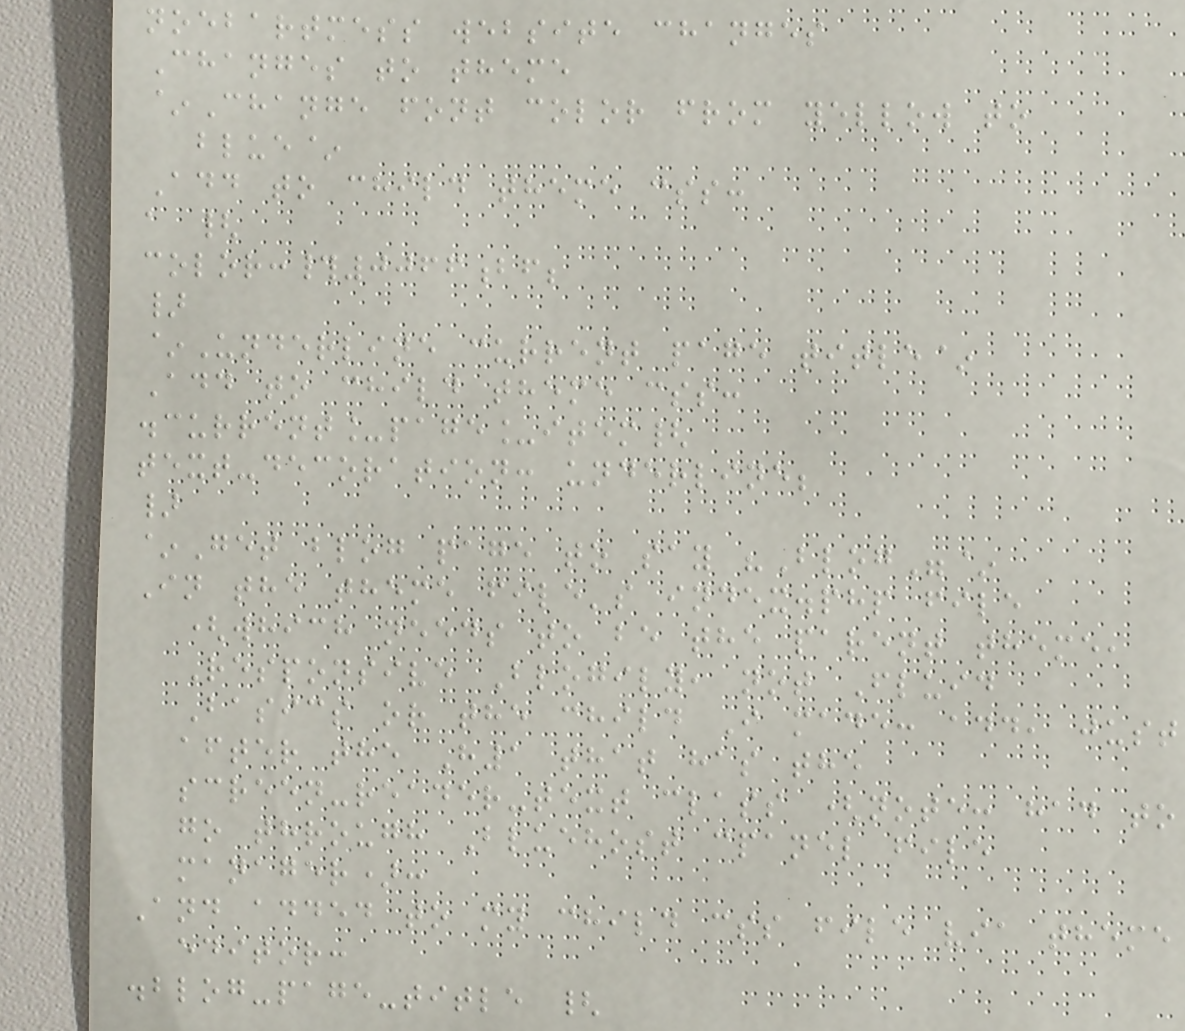noebartmess website changes
Changes to theme
~Change font color from yellow to
blue~
Add to child theme css:
a {
color:#0066bf;
}
~Underline current page title~
Add to child theme css:
.current_page_item{
text-decoration: underline;
}
~Get blog page to say "Blog"~
In the theme file's index.php file
(which needs to be the parent theme,
Responsive Blogily, not Fluid
Basics or the child I made: add, just
after the H1 that has the
screen-reader-text class (note: had to
go through Bluehost cpanel file
manager):
And added to my child css file via theme
editor:
.blog-page-title {
